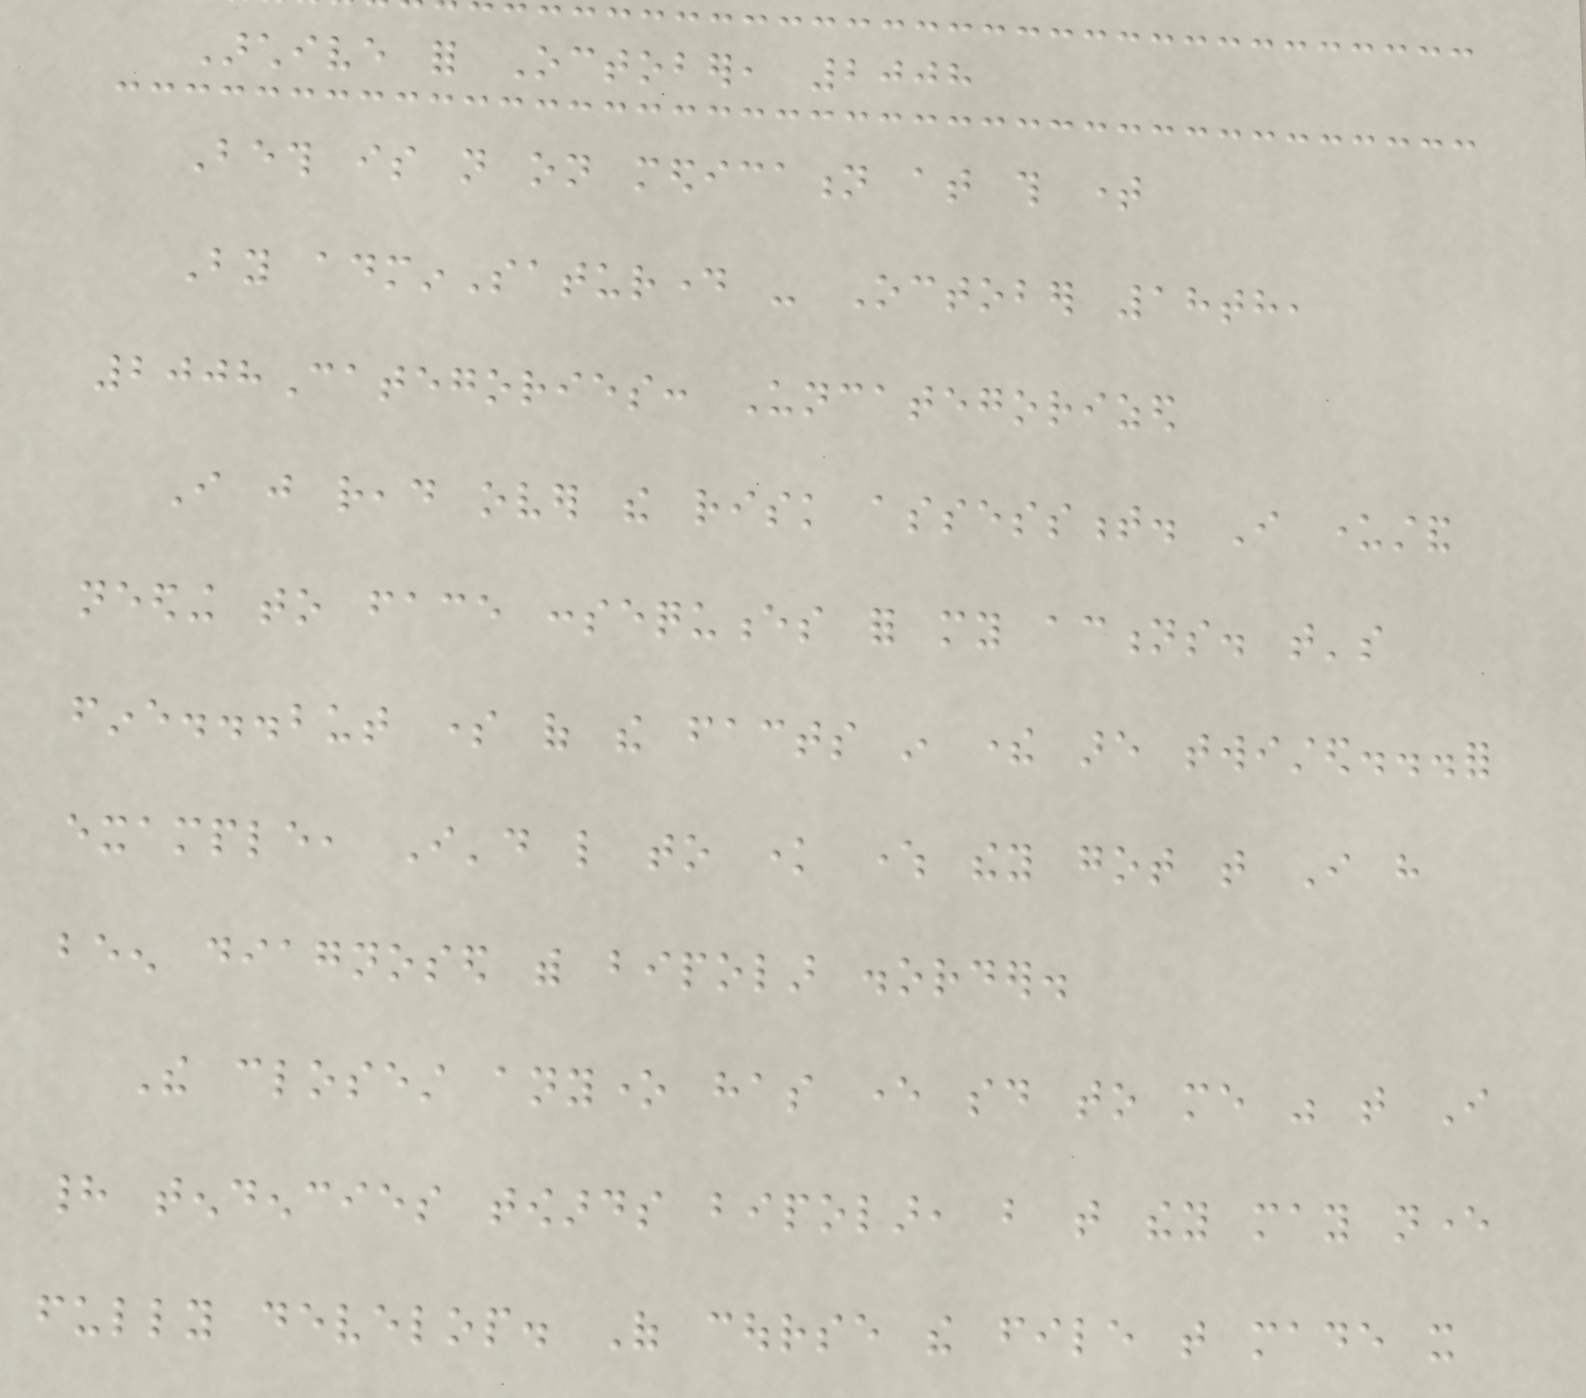Archive for October, 2008
Beth is not on medication at this time
By adminSaturday - October 18th,
2008Categories: Uncategorized
I just read over the risk assessment. I understand
needing to face consequences for my actions. that's
fine...but some of the facts in there are twisted...for
example, I'd like to know where they got that I have
been diagnosed with bipolar disorder.
The closest anyone has ever said to me was that I
had tendencies towards bipolar, but that they may never
fully develop. Of course the file that made it
